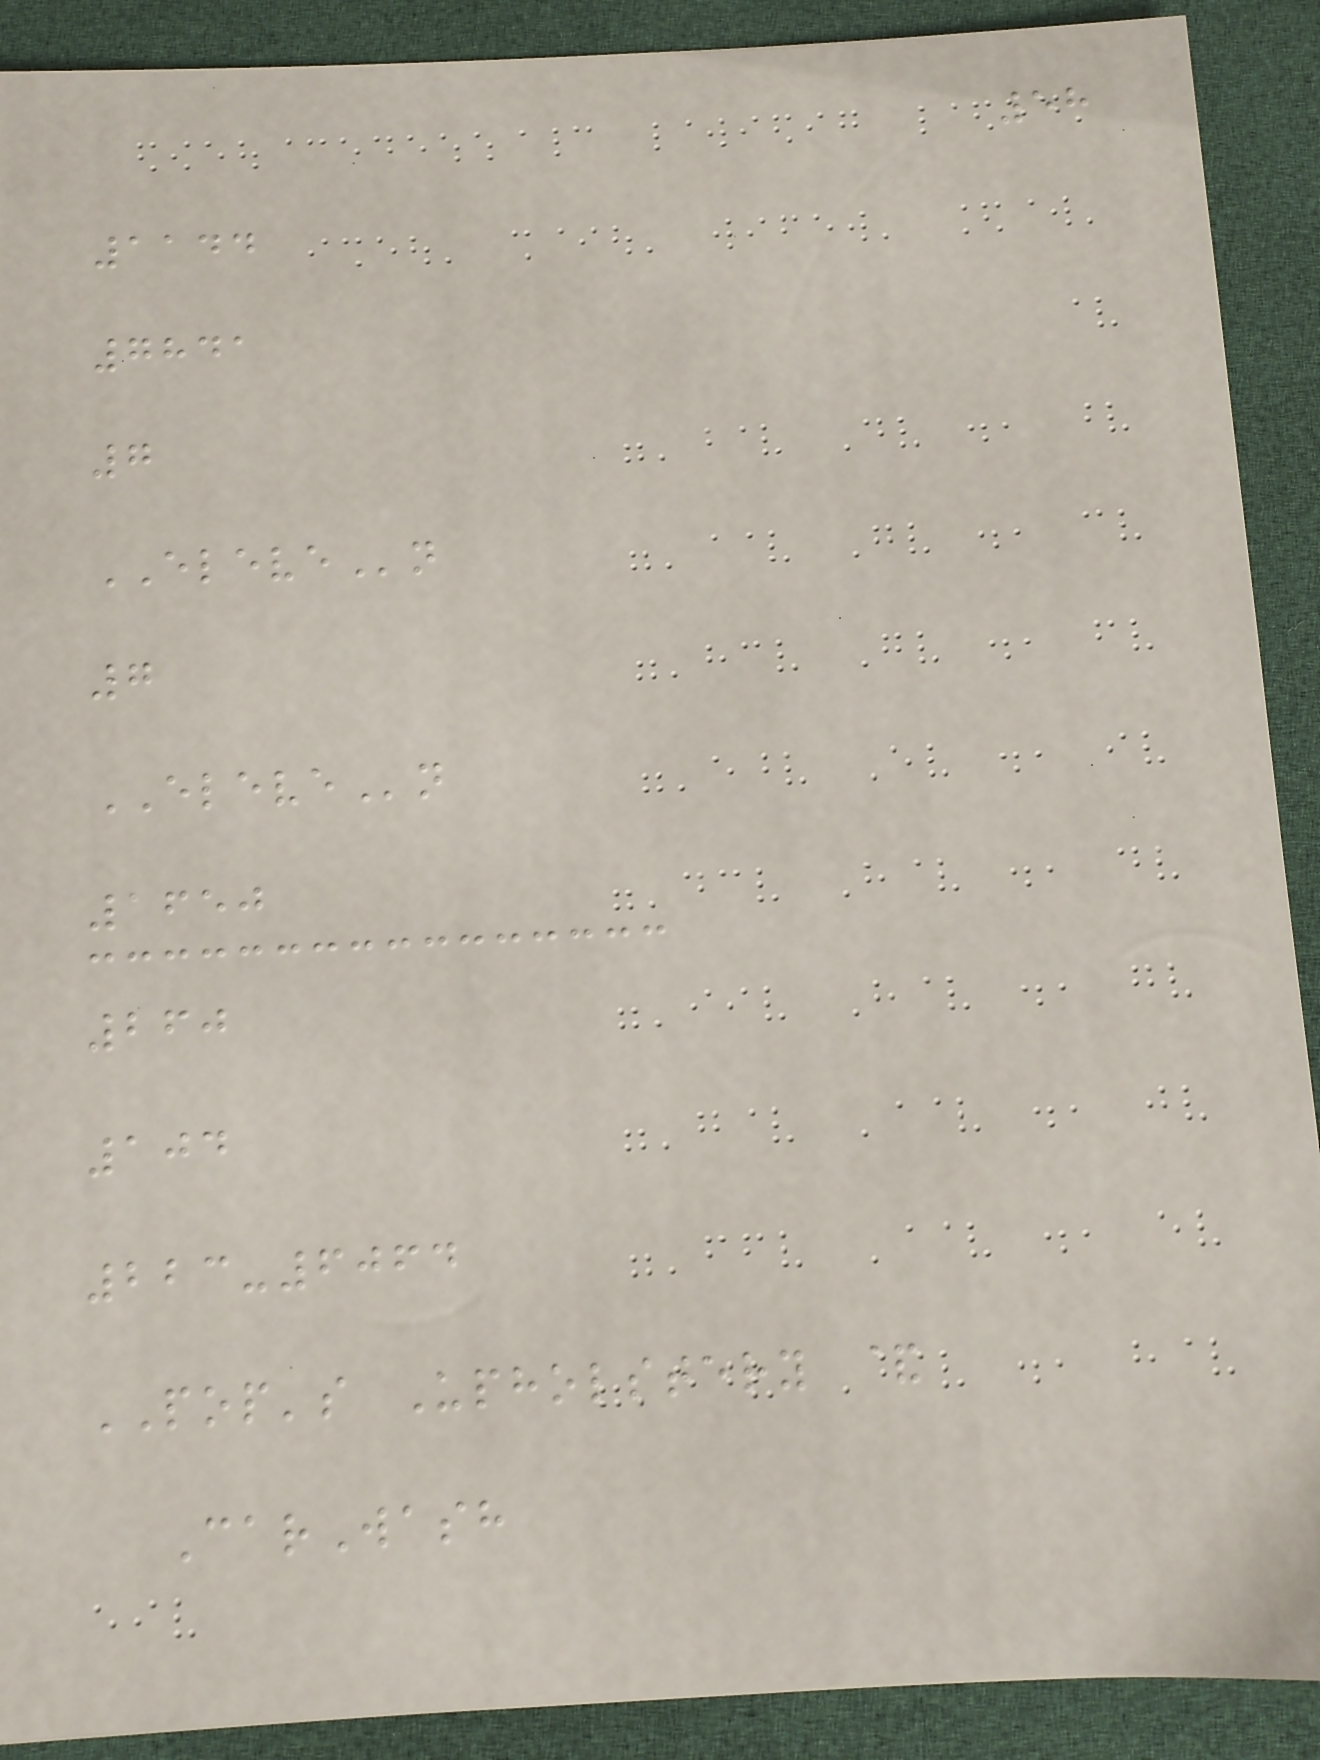58
1144
7841
7
ELEVEn
7
ELEVEn
1650
260
104
223-6064
POP's Upholstery &
CarWash
